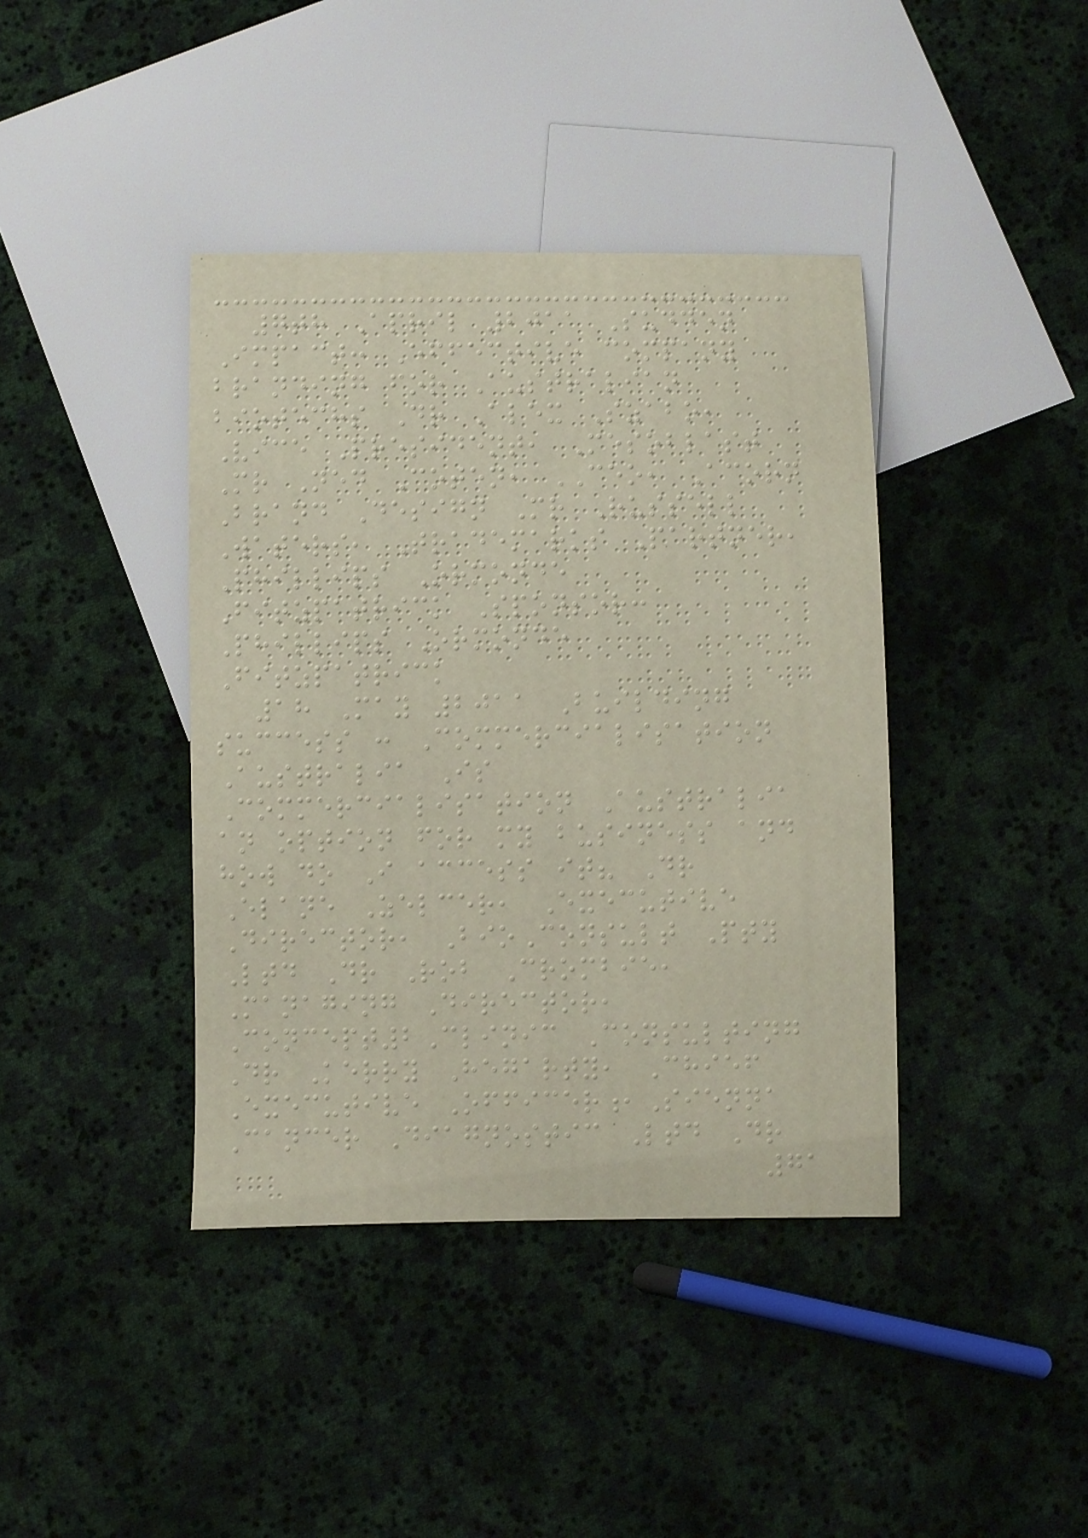7th April 2011 Sudden
Impact: Effective company
branding for Australian
biotechs Dr Alex Szabo,
Vice President, Mesoblast
Mr Ned Coten, CEO, Acorn
Brand Design Mr Russell
Waters, Trademarks Partner,
Phillips Ormonde
Fitzpatrick Sponsor:
Phillips Ormonde
Fitzpatrick
18 May 2011 Building
success : Commercialisation
Australia Is
Commercialisation Australia
an option for my business and
how do I access it? Dr
Elane Zelcer, Executive
Director, BioConsult Pty
Ltd Dr Rob Crombie,
Managing Director,
Concept2Clinic Consulting
Dr Kerry Hegarty, Chief
Executive Officer,Sienna
Cancer Diagnostic Ltd Dr
71
